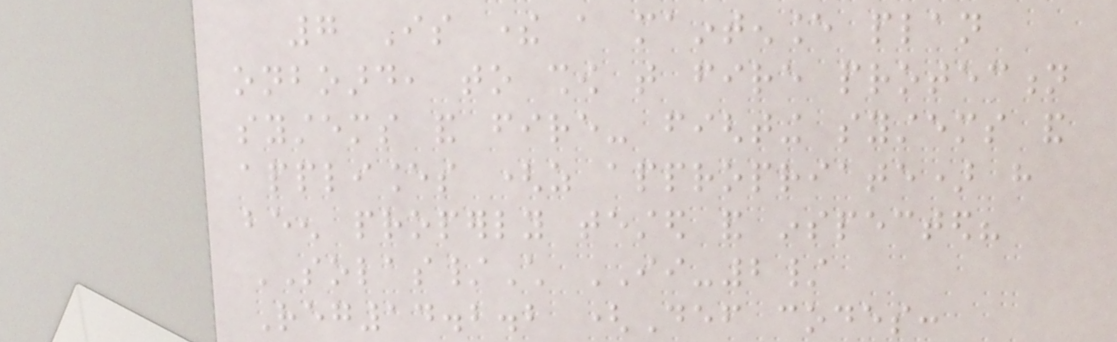7 Is there a maintenance plan
onboard, to show that fire protection
systems and fire- fighting systems and
appliances (as appropriate) have
been properly tested and inspected?
SOLAS/Ch II-2/
Reg14.2.2 (Def codes:
